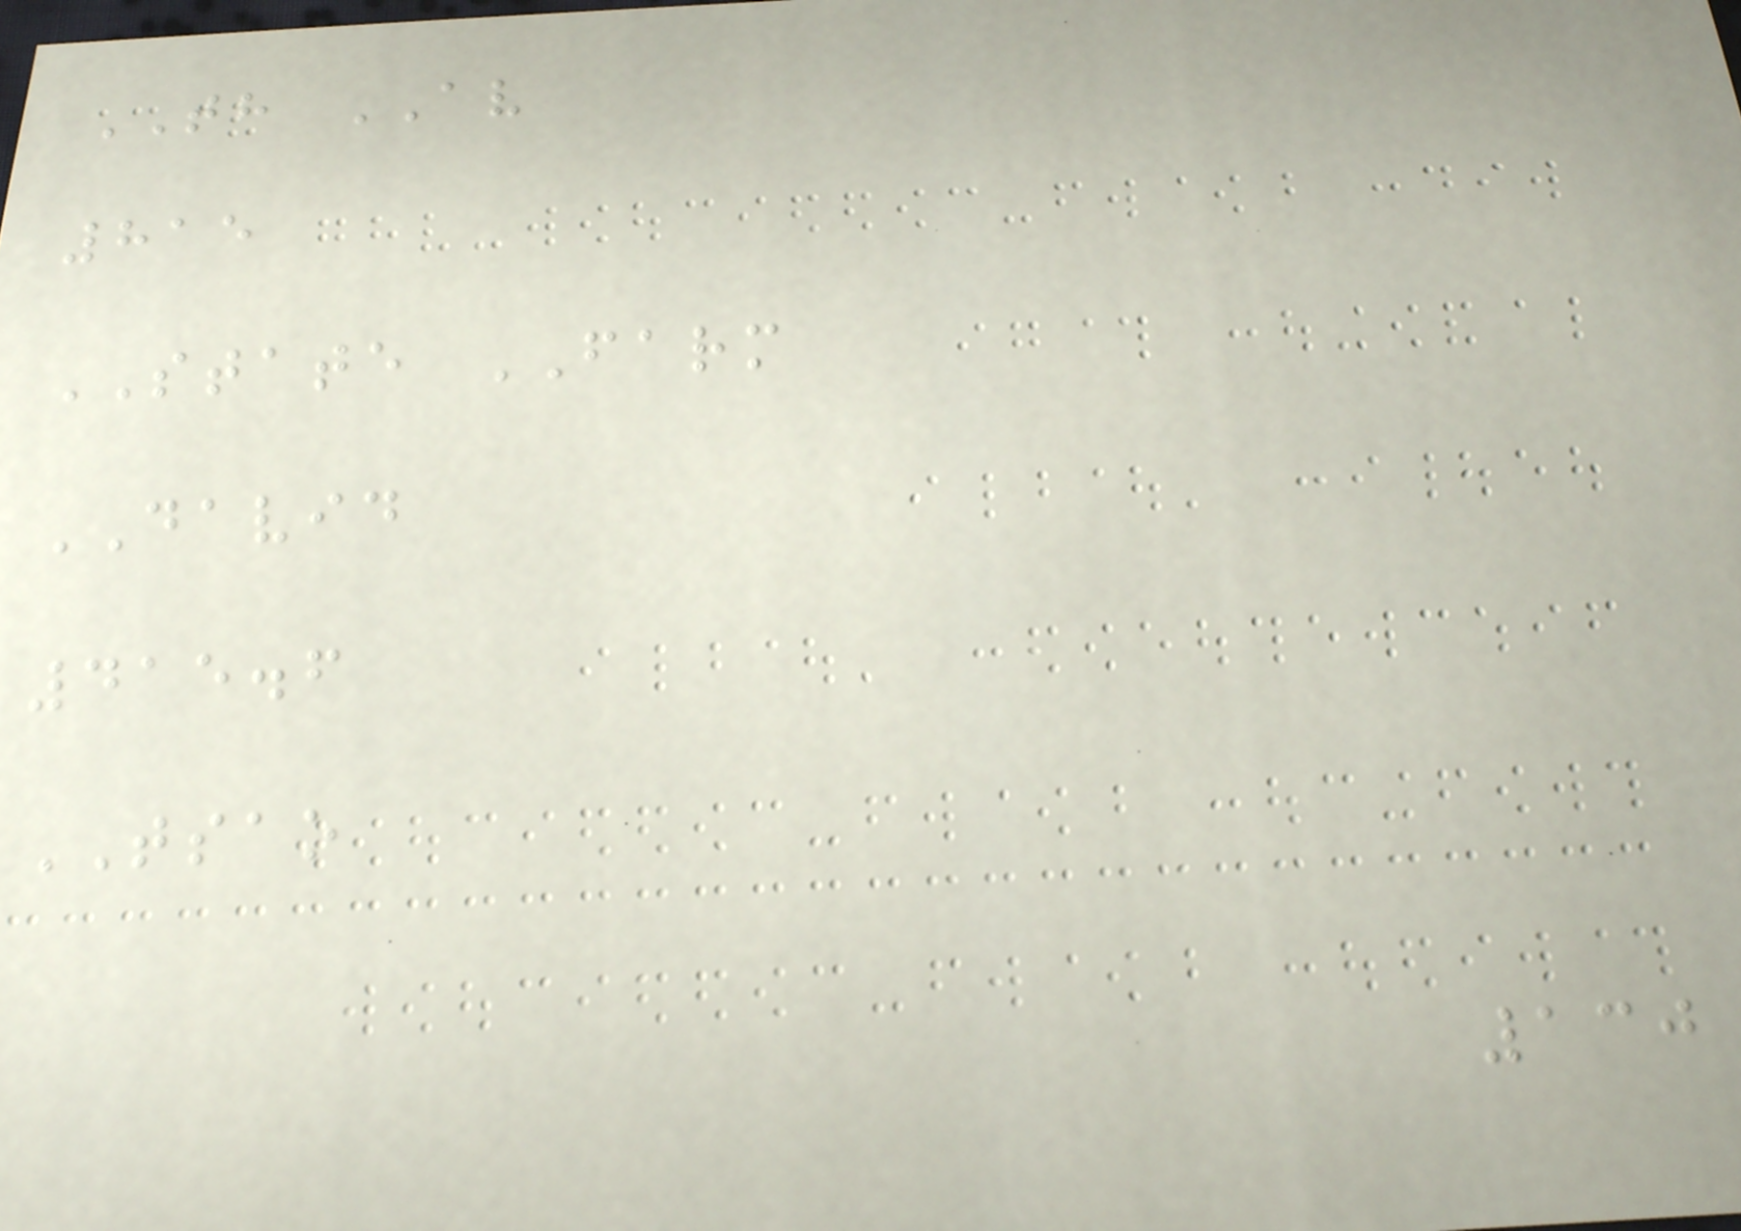TH AV
815
STATE FARM
DAVID
415.6
TSAO
130
